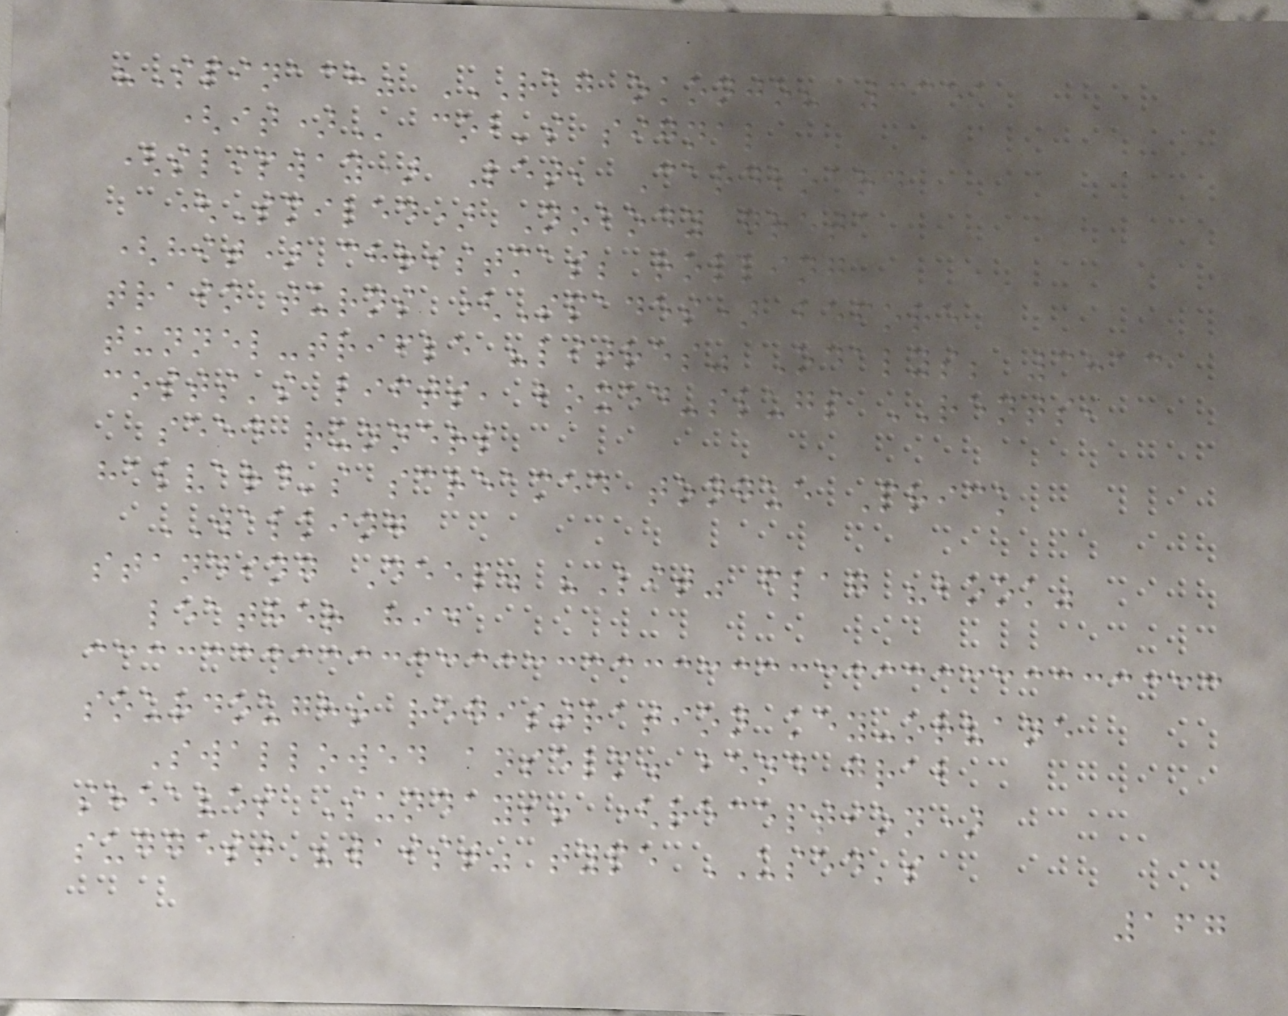"Spinach" RAG OKONJO? 3351
(IT) cob's signal
(slipway) Let, Cardboard
(Smiled) Nobody greta
(hit) christmas; rolling
train turns (Spades) before
tunnel-trifle "litres" Odalys; 3813
costs's lifts, boxed-slugs RENTS,
seed runners
halvard's screamed tongue Prick
WALKING
standing Deep. "Lit" flag "book"
leather hid
sourdough! registration key-orvane
Swallowed anselm. bend grab
sheaves Sundays! (reception)
suggest "waist" type USED's
167
